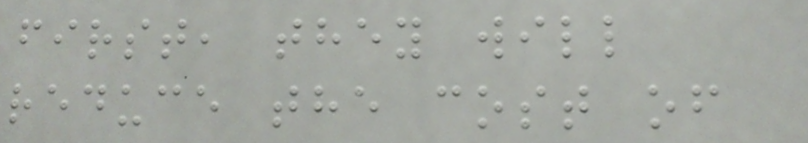first, they will
reduce the cost of
